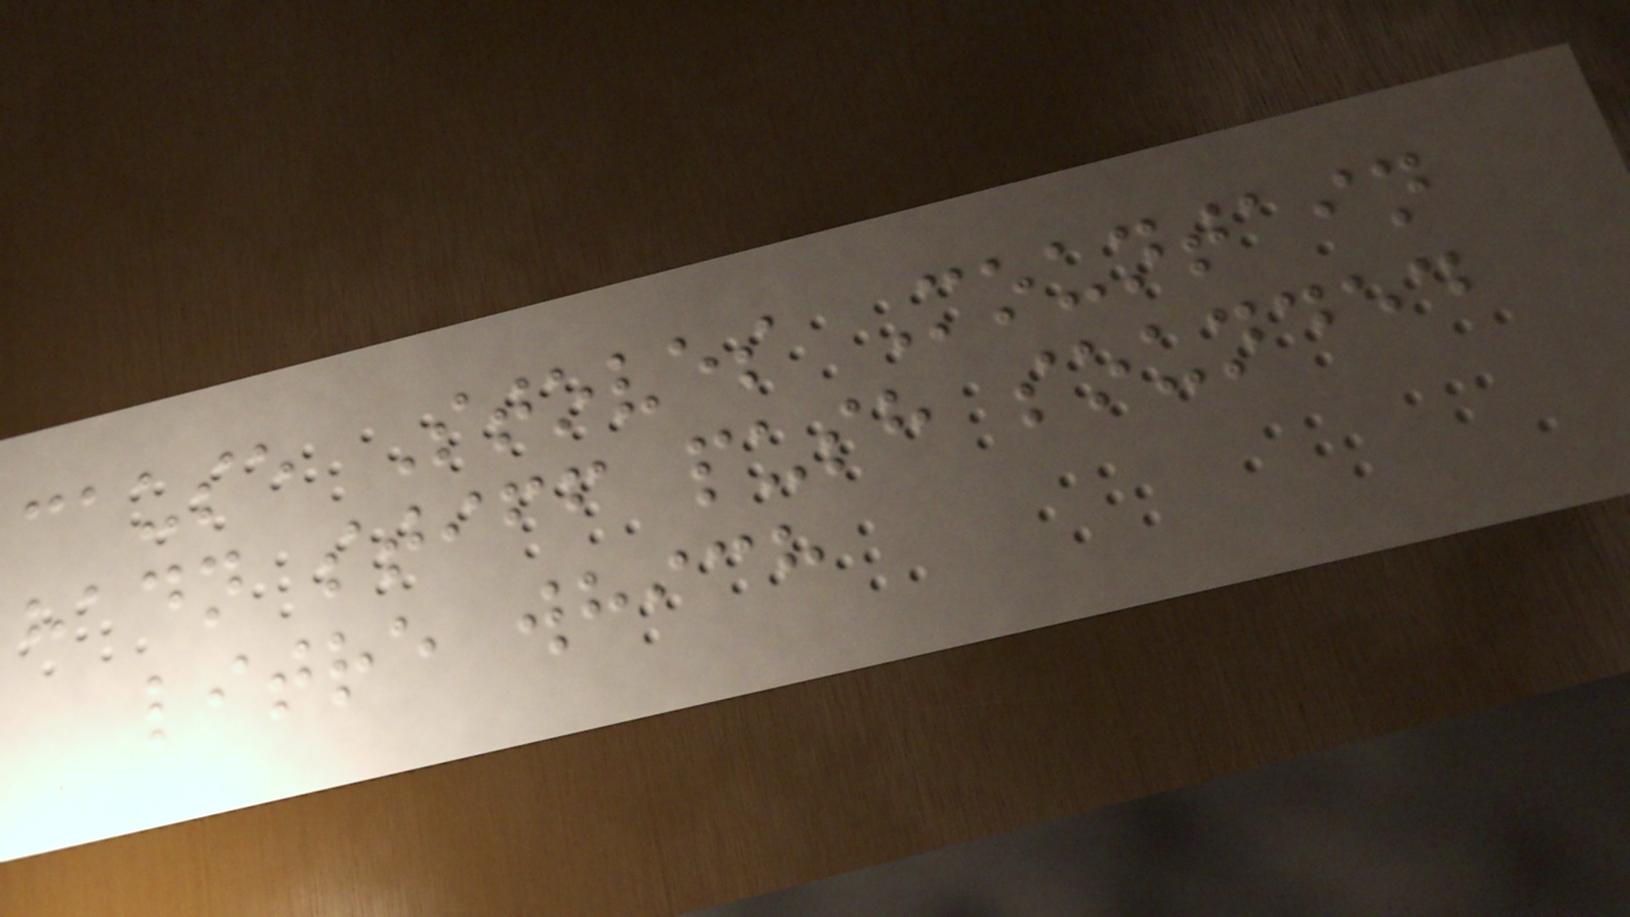cause Stoves Mountain
hadn stiff push sounded
litre which
